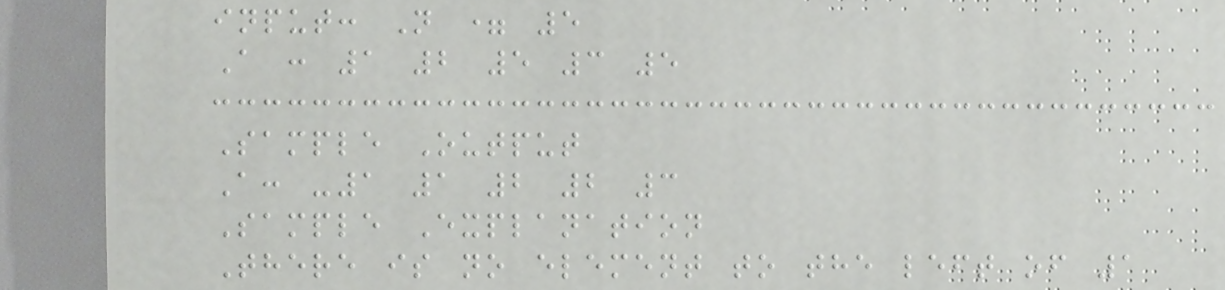input: N = 5
A : 1 2 5 3 5
Sample Output
A: -1 1 2 2 3
Sample Explanation
There is no element to the left of 1
